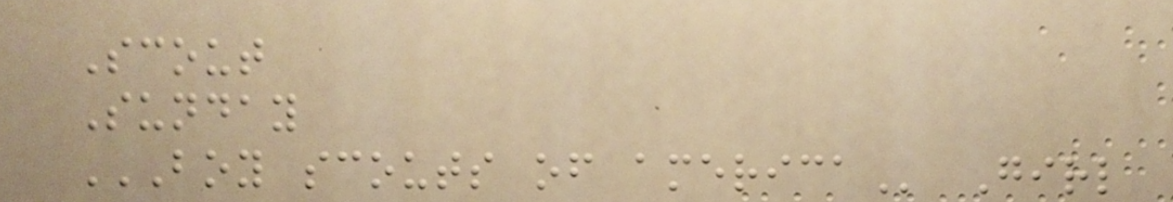Scout
Sunday
BOY SCOUTS OF AMERICA Girl
